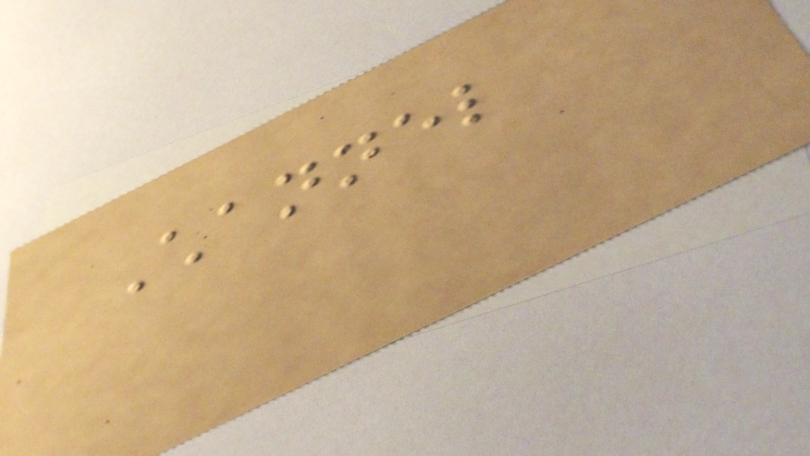Channel
